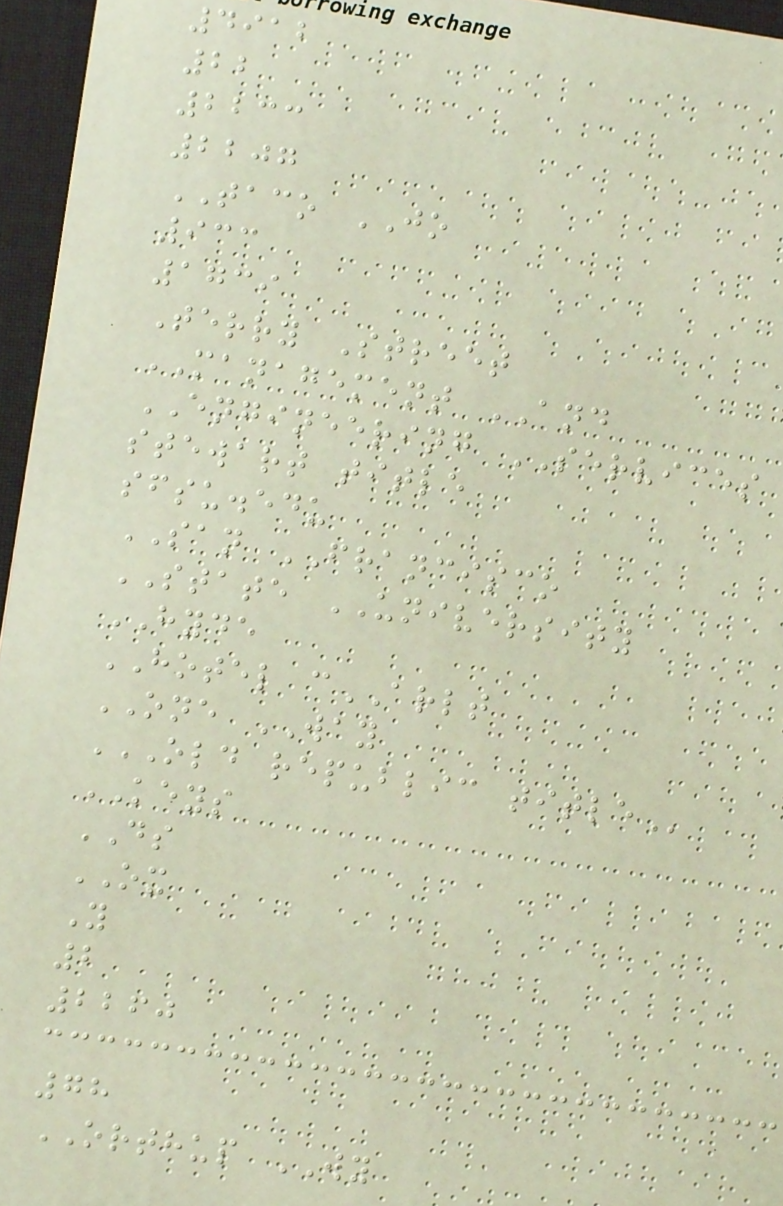4912
22
2233
2207
TACO JO
933
1739
Terry Street
MANAGEMENT AND
ENGINEERING SERVICES
stewart title
sfsu.edu
SAN FRANCISCO
STATE UNIVERSITY
HYDE
HOTEL cARLT
ONE WAY
OLD REPUBLIC TITLE
KEYS
DS
OX
Y
2
2260
78
ORTHUP WY
